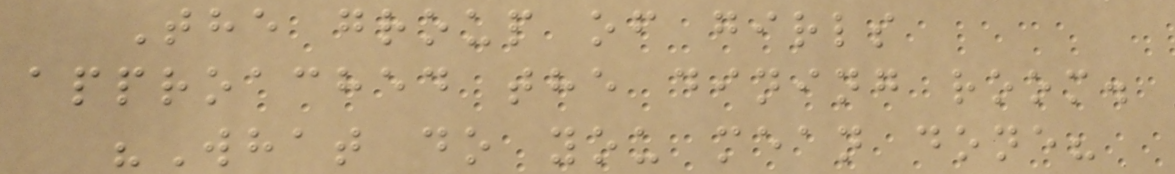The group of girls
approached the dining room.
"What do you mean done?
